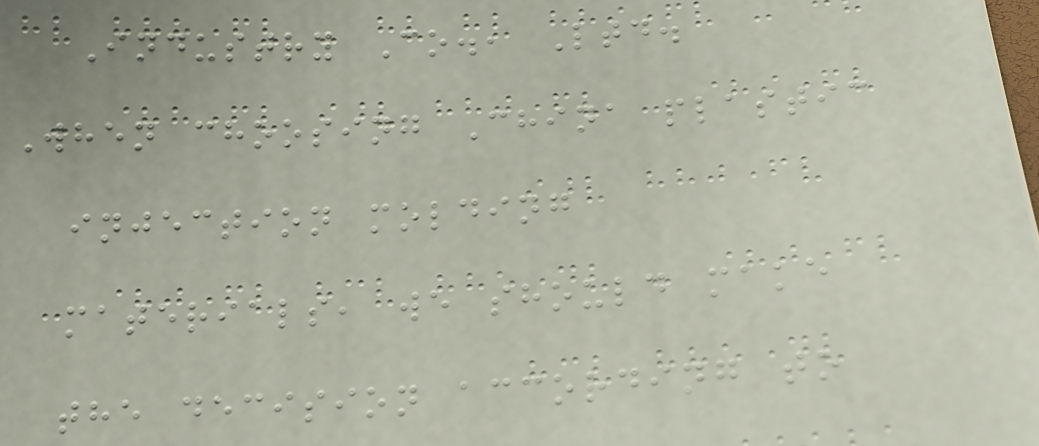Industry Co., Ltd.
When choosing China plastic
injection molding
materials, we should make
the decision according to
